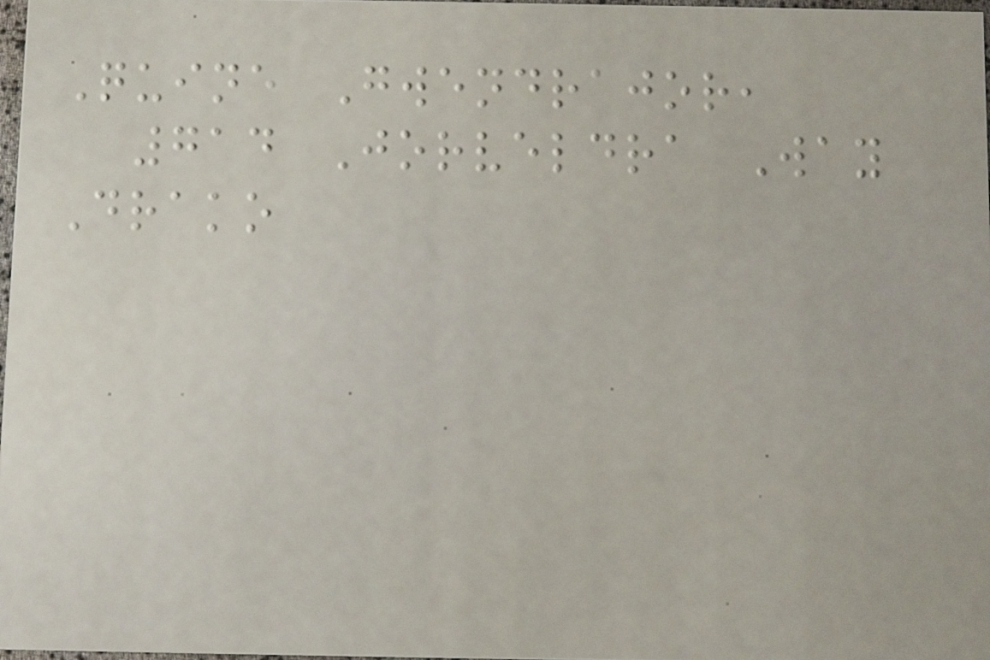Quine Gwendrajor,
714 Jorveldra Way
Drako
